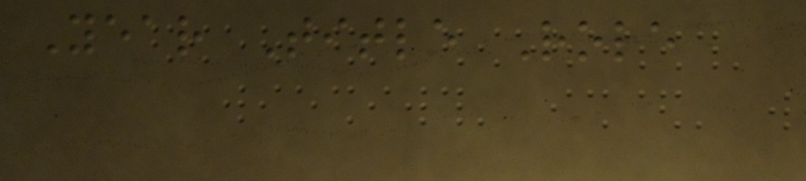Year Title Role
